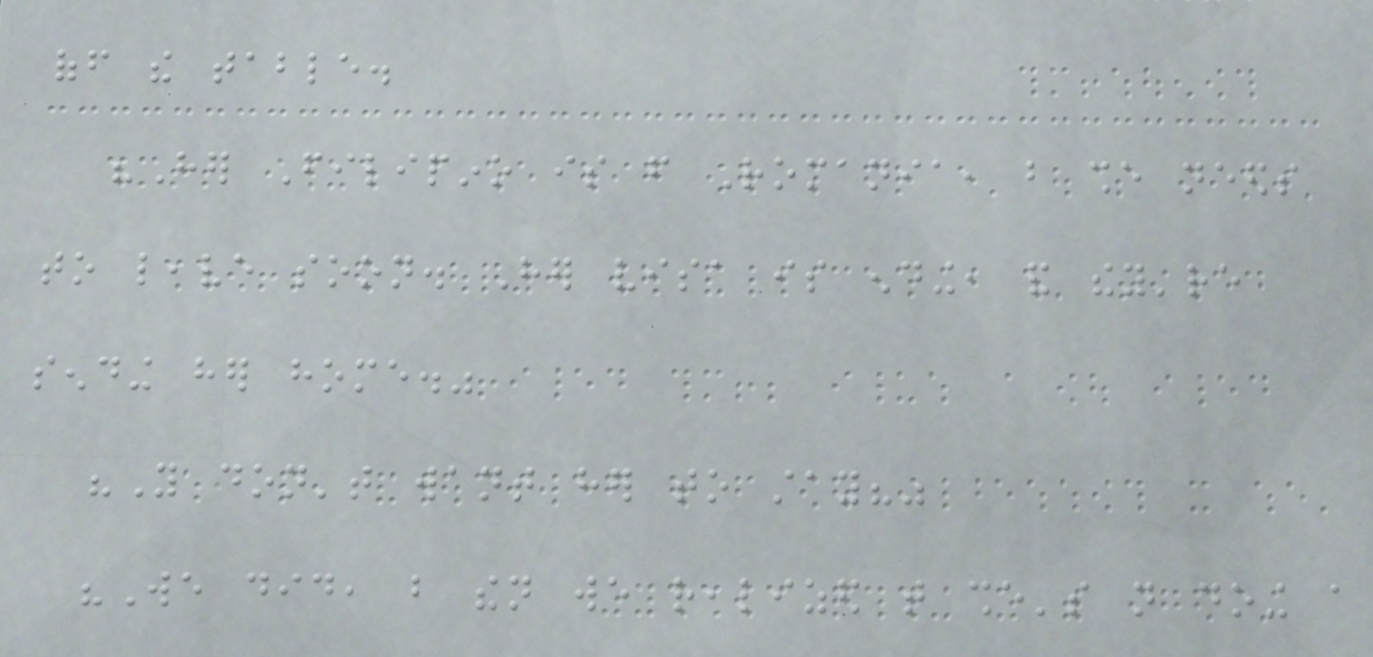off the table.
"Her Filipino is from Romania, but she needs
to leave soon. Her visa is ending, and they're
sending her home."
"You don't want her to stay?"
"We did, but then we realized that she's not doing a
